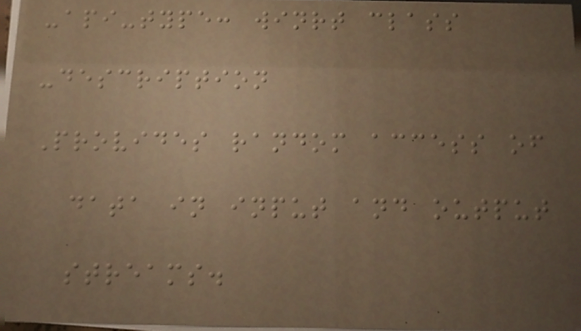-api-type: winrt class
-description
Provides random access of
data in input and output
streams.
